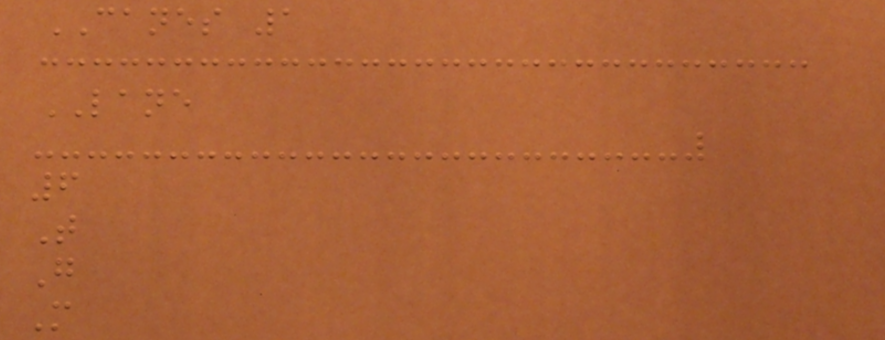CANES 1
LANE
6
T
G
M
